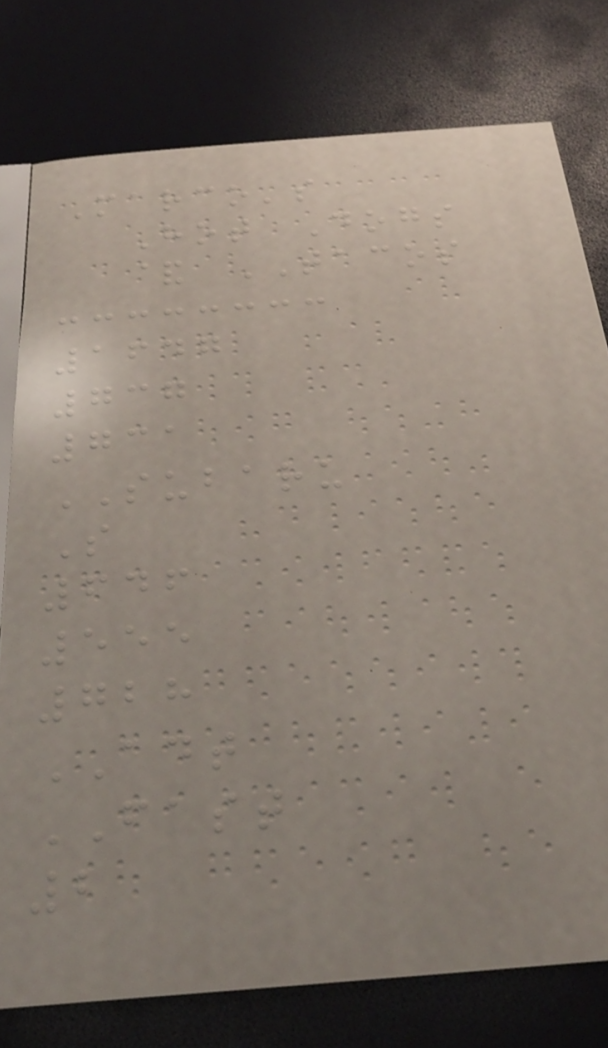Marco's
Hot Dogs
& TACOS
1647
737
731
SUBARU
S
646
555
728
ADT
FAST
2
